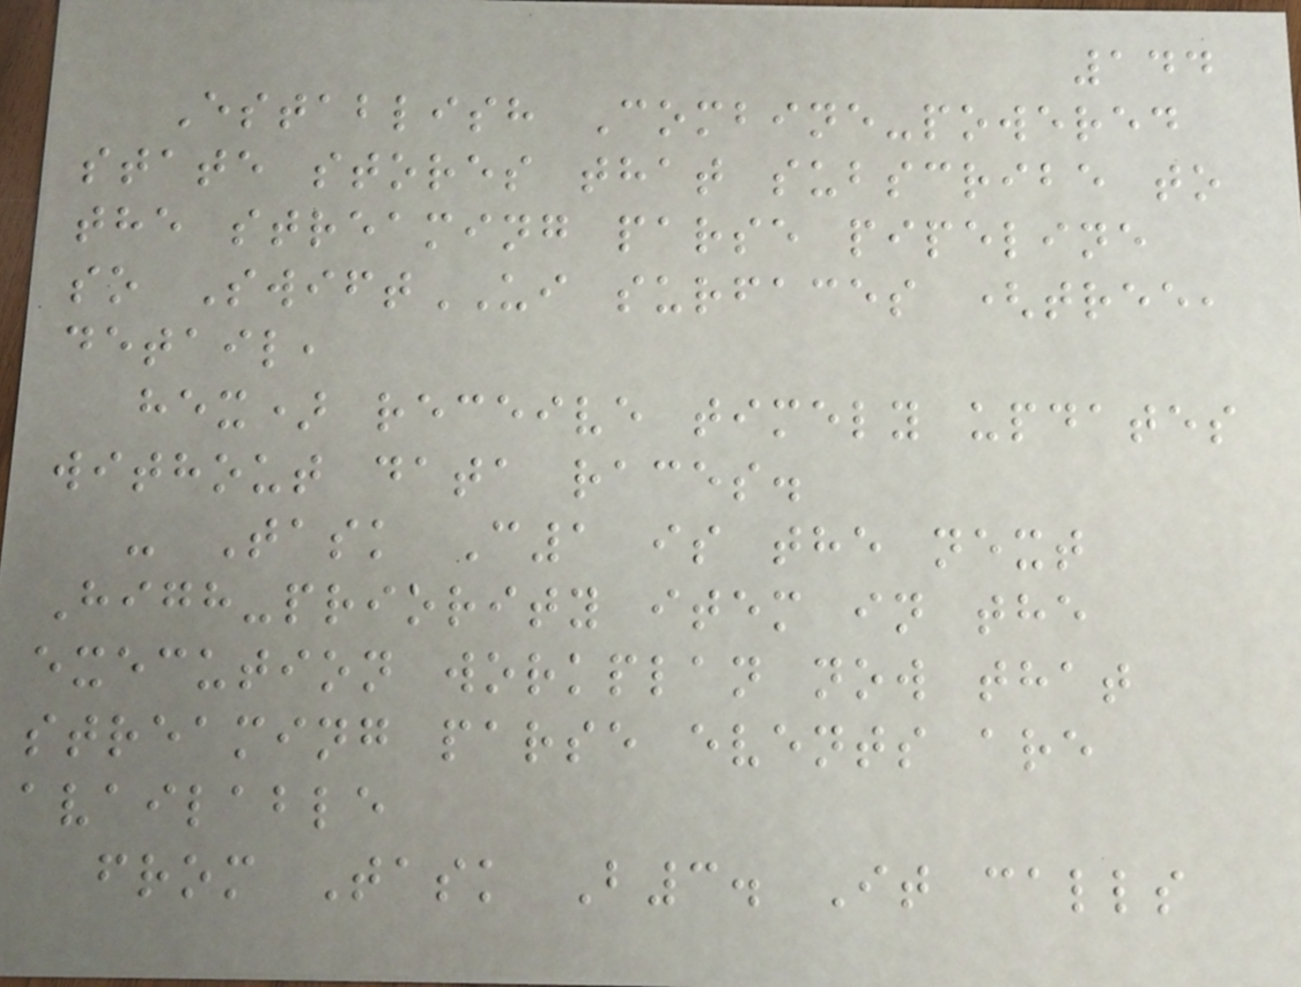144
Establish Combine-powered
state stores that subscribe to
the streaming parse pipeline
so SwiftUI surfaces (tree,
detail,
hex) receive timely updates
without data races.
- Task C1 is the next
High-priority item in the
execution workplan now that
streaming parse events are
available
from Task B3. It calls
